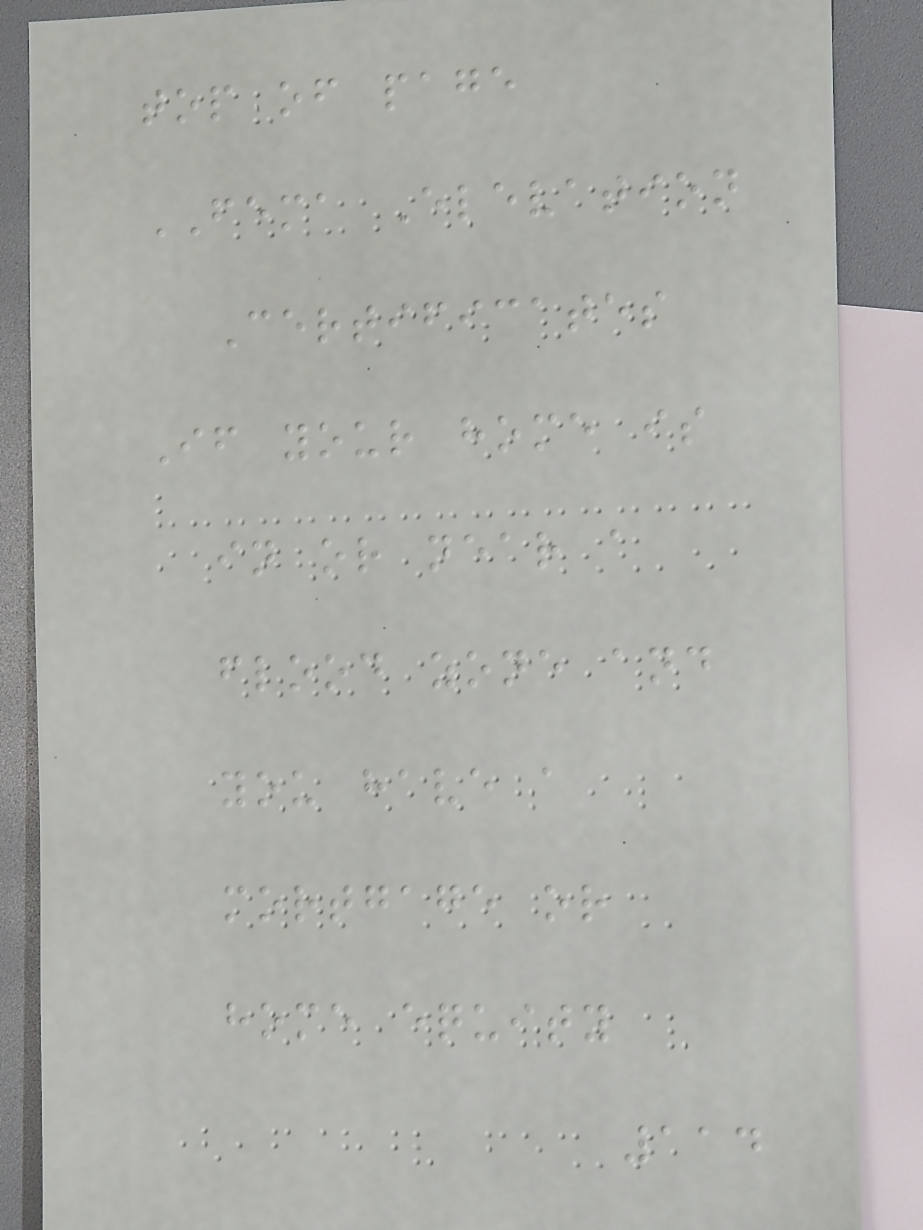top of page
FEMA Elevation
Certificates
If your home is
in or near a
flood zone and
you have a
mortgage or
home equity
114
